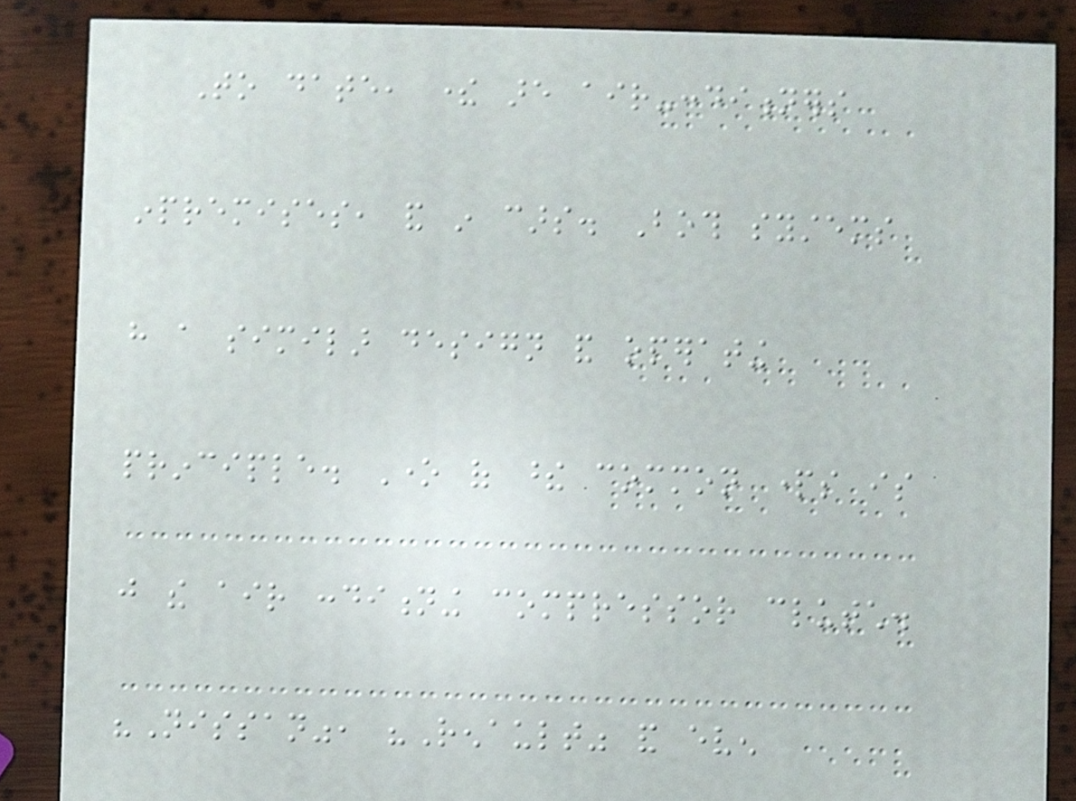To date, there are air-conditioners
inpremises, and in cars. Both systems
have a similar design and operating
principle. One of these common parts is
just the air conditioning compressor clutch.
"Nissan", "Renault" and even
